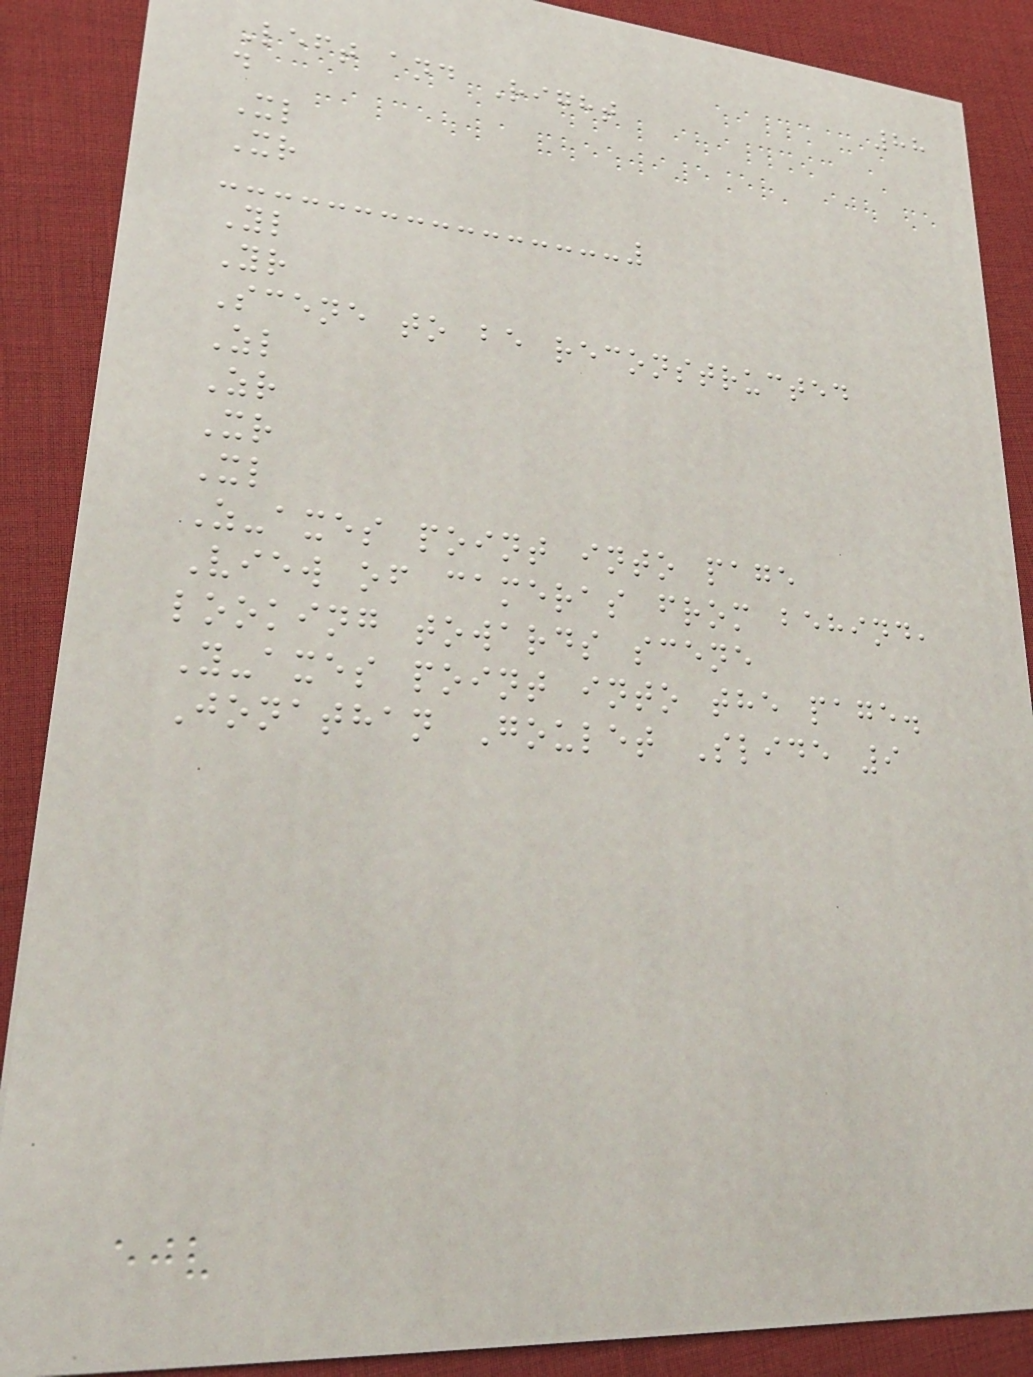88
Left and Right
d
Xl
Xr
Yl
Yr
Scene to be reconstructed
Zl
Zr
Xr
Xl
Z-axes point into page
View of cameras from behind,
looking towards scene
Y-axes point into the page.
Jonathan Goulet Slide 9
